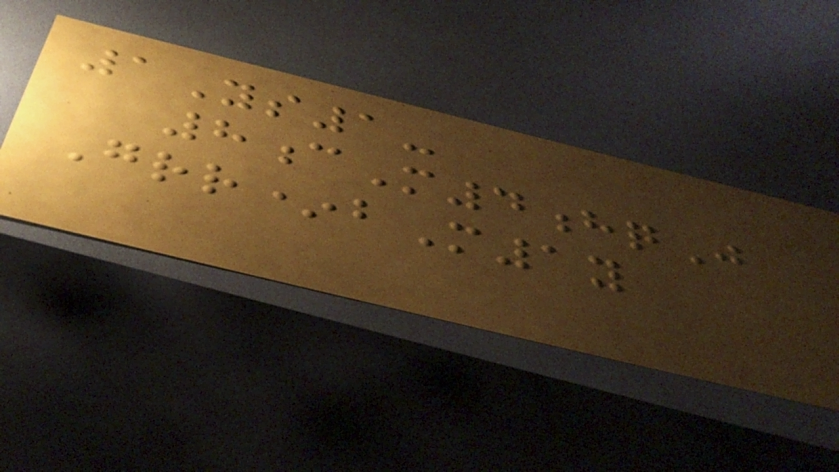1Ys1-
8cM4hqJ
Grr*bM1y
